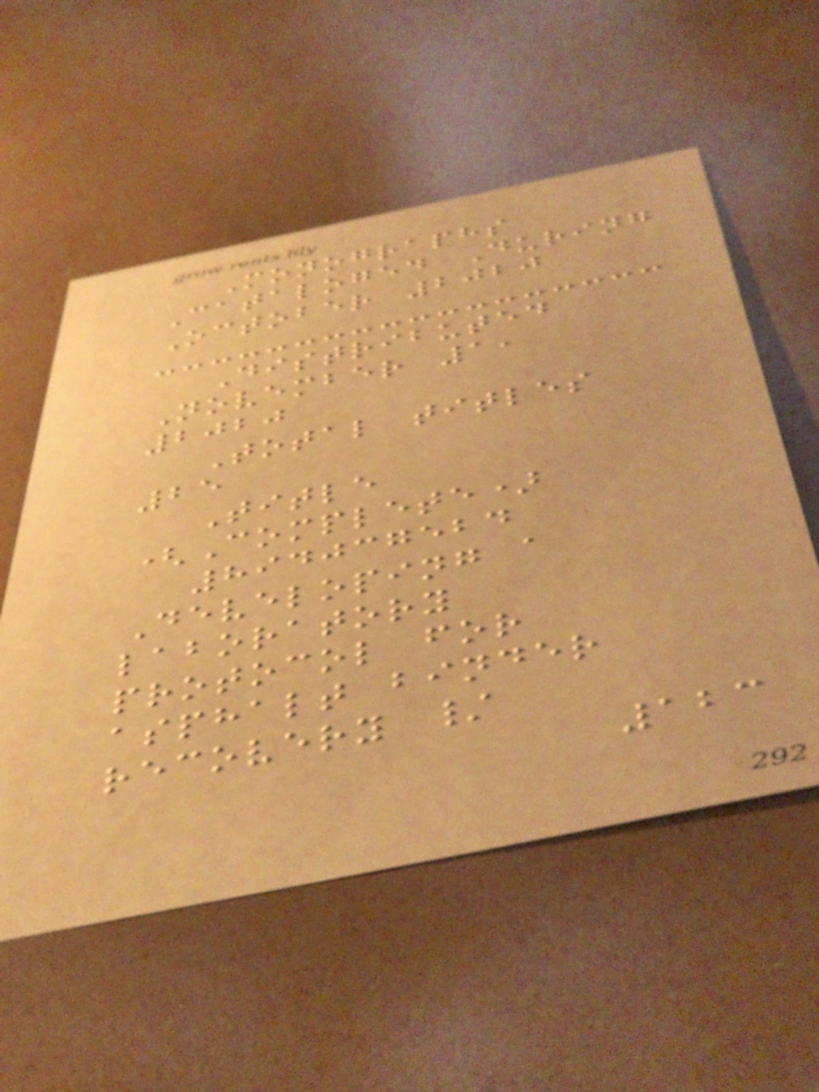Monographs
Cataloged During
October 2020
Distributed
November 1,
2020
Total titles
25
Title
(Complete)
894037524
Developing a
laboratory
protocol for
asphalt binder
recovery /
123
